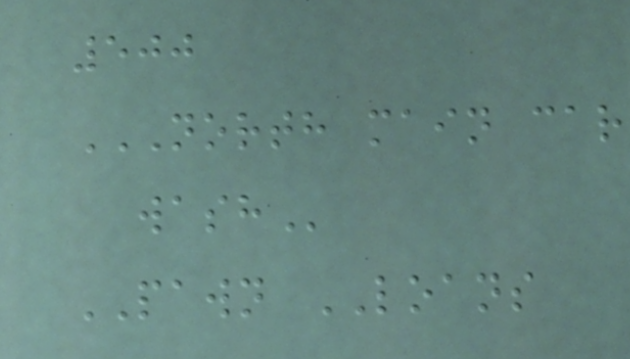500
NORTH MAIN CAR
WASH
PAWN LOANS
